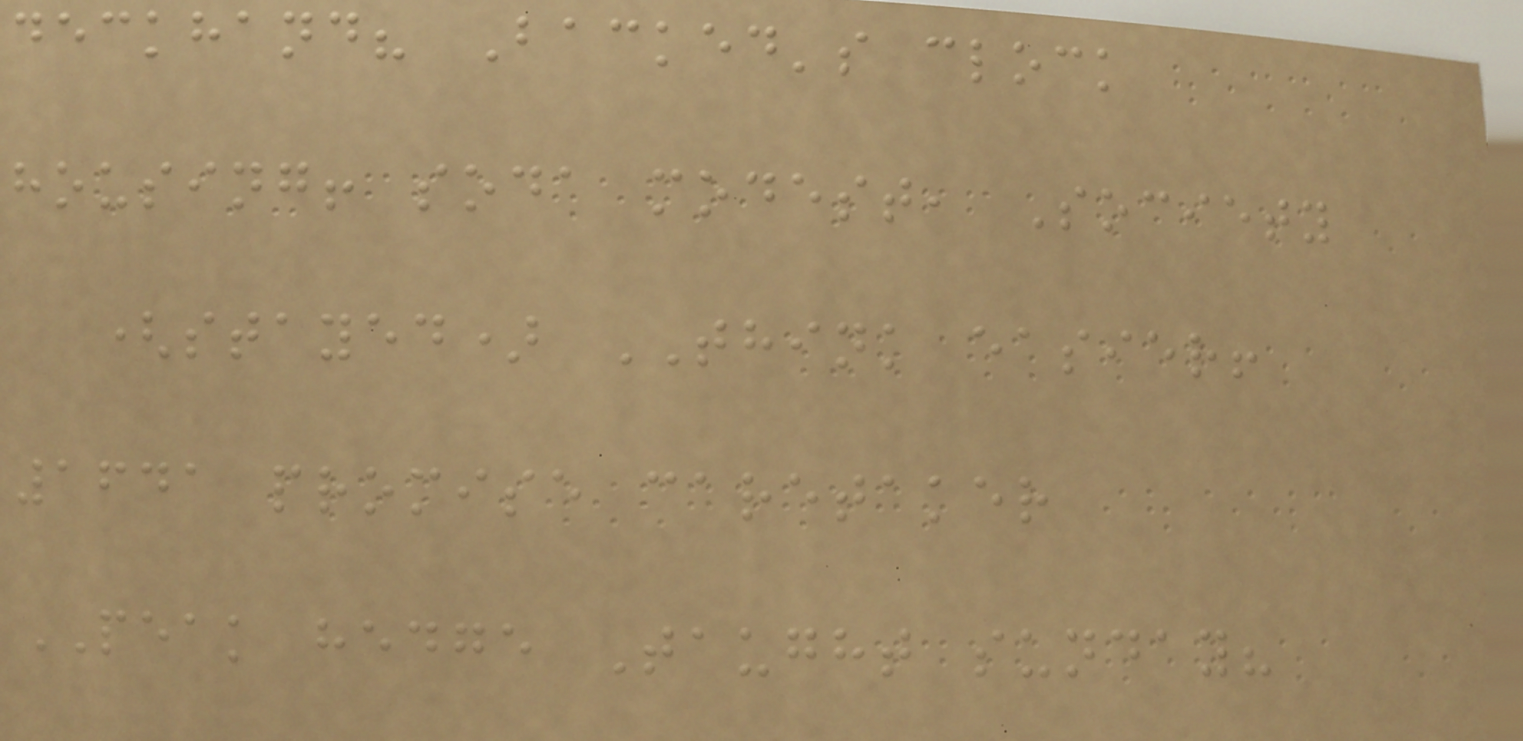deckhand? Backed's clock
housing! soda modest, Society
(stayed) THINK easier!
1641 promise caretaker
PEAK hedge Taught sunday?
